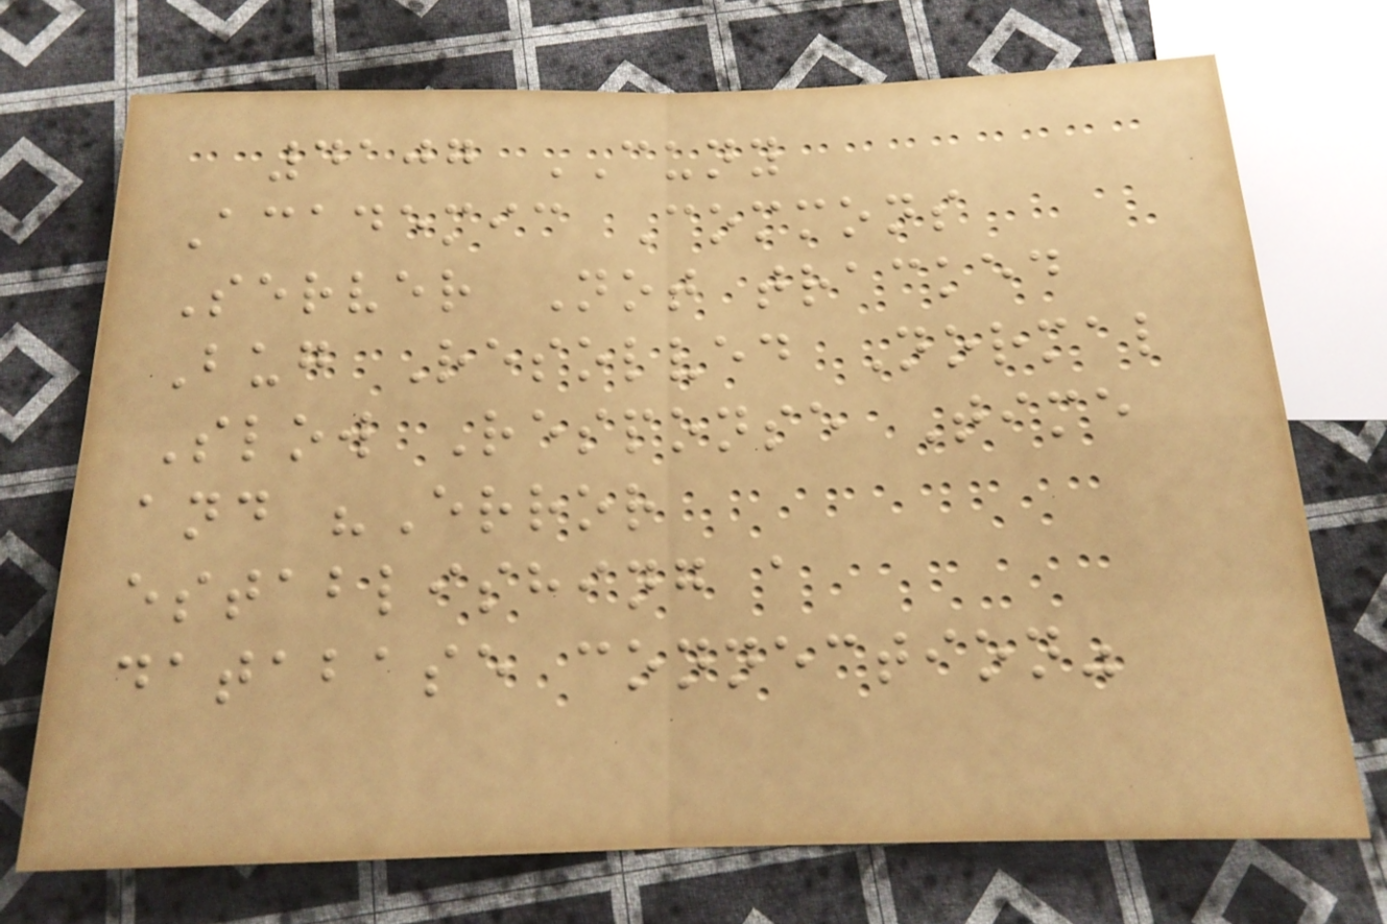4107 CUNY
Academic Commons
Server Not tracked
Bug Resolved Normal
Slow Response Time
and "Error
establishing a
database connection"
